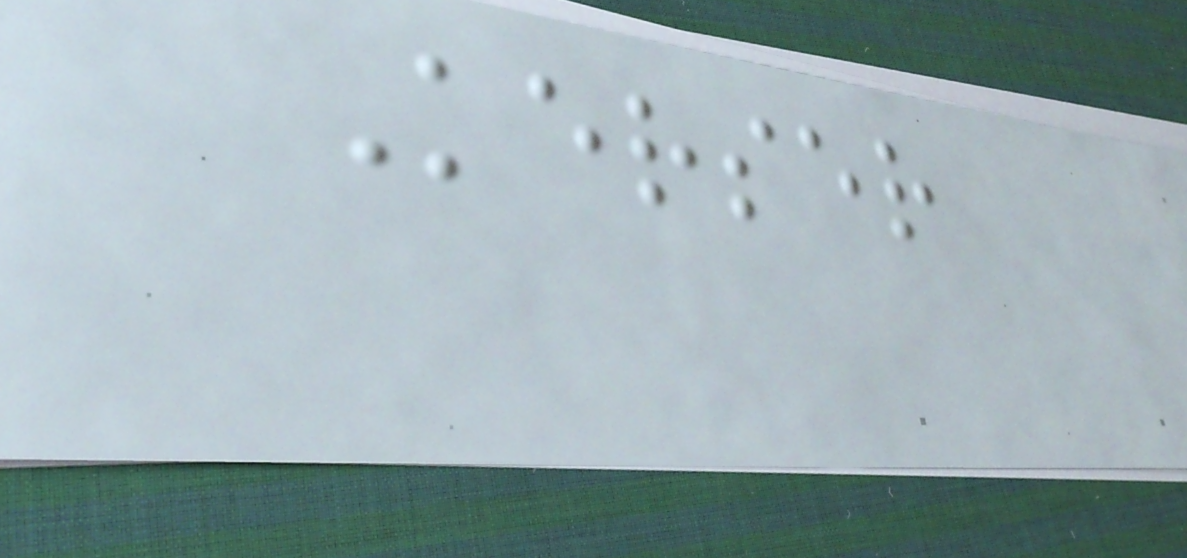Kerser
